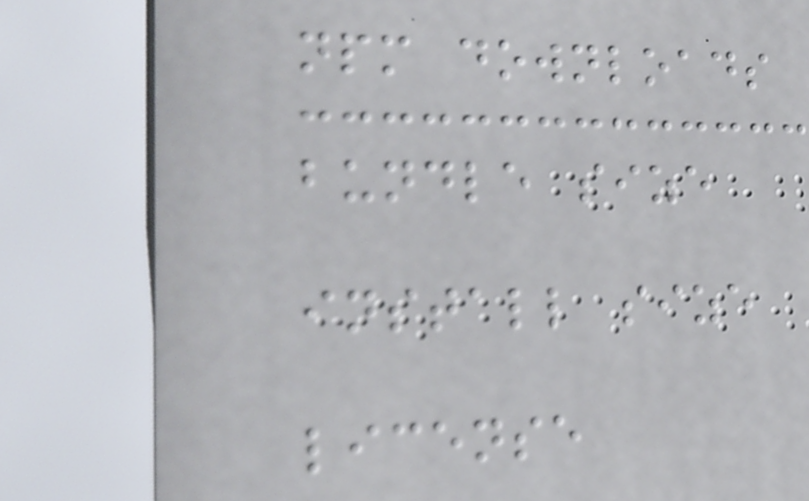npm downloads
bundle size
install size
license
